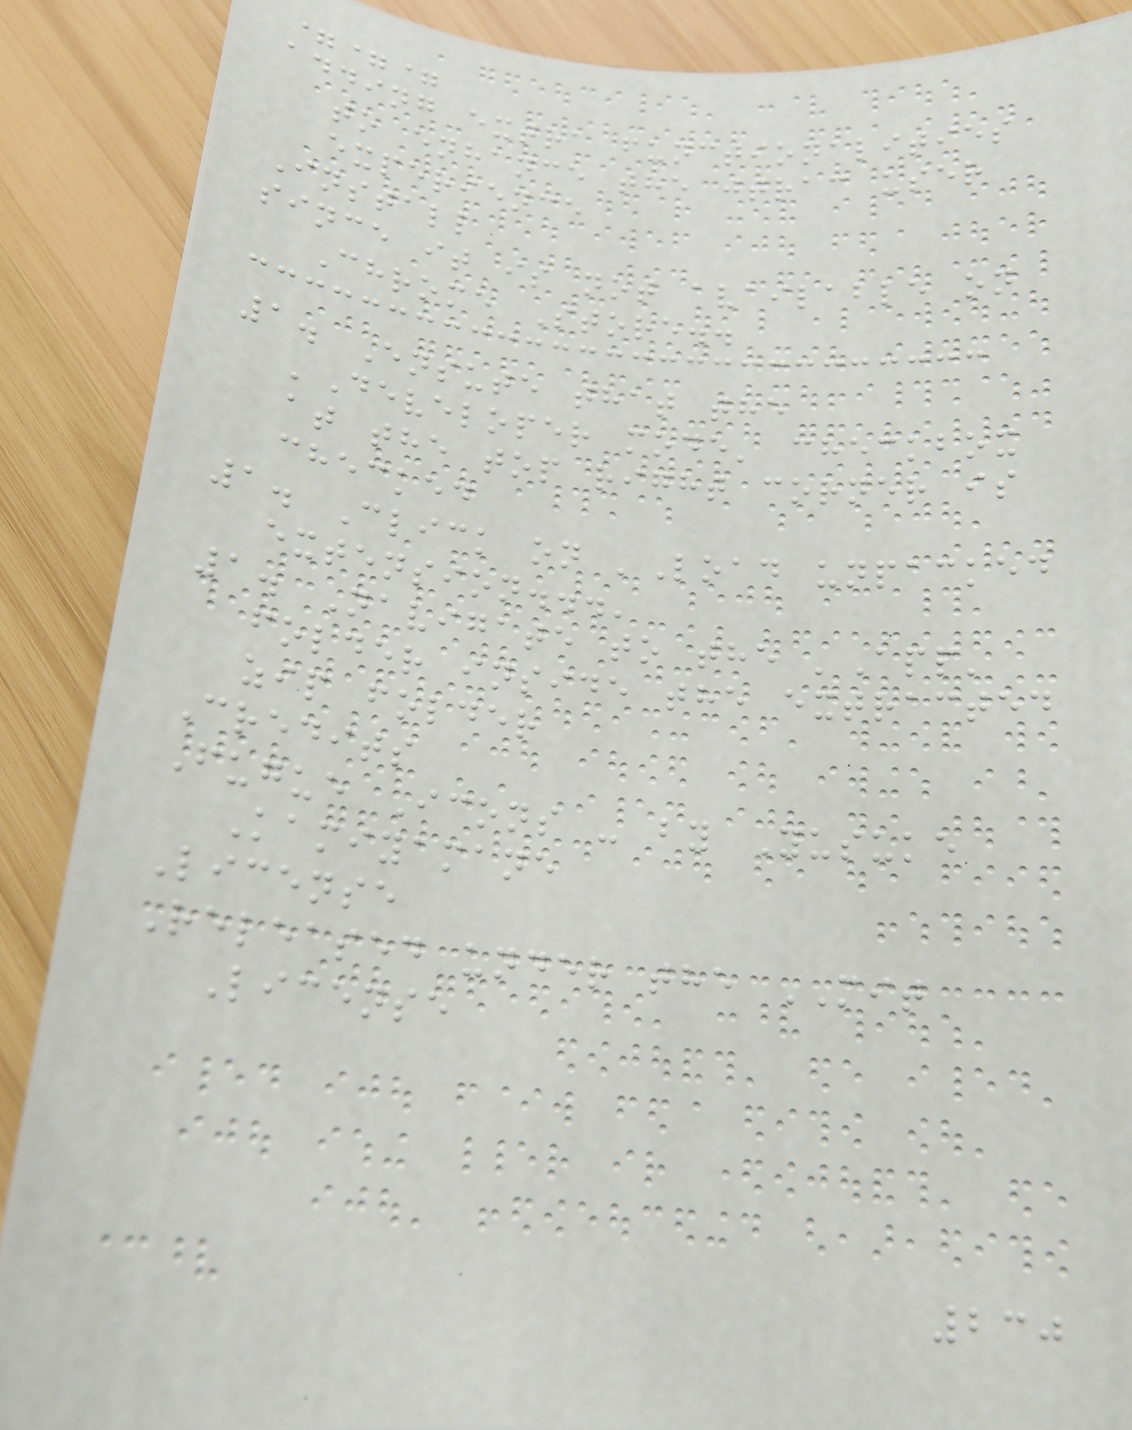===
adding extra functionalities
to enhance the jtrac user
experience
Install
since it is not available on
Chrome Store..
1. Ensute that the
'Developer mode' checkbox
at the top right corner is
checked
1. Click on 'Load unpacked
extension...'
1. Navigate to the 'App'
folder inside the extracted
zip folder
Credits
Fugue Icons - by Yusuke
Kamiyamane
License
Released under the MIT
License
230
